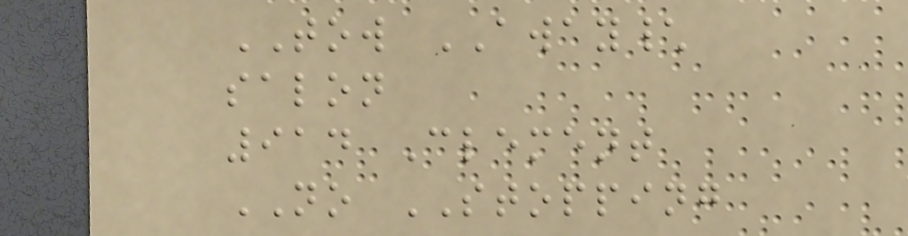TOW AWAY\
salon
914 Clement
NO STOPPING
